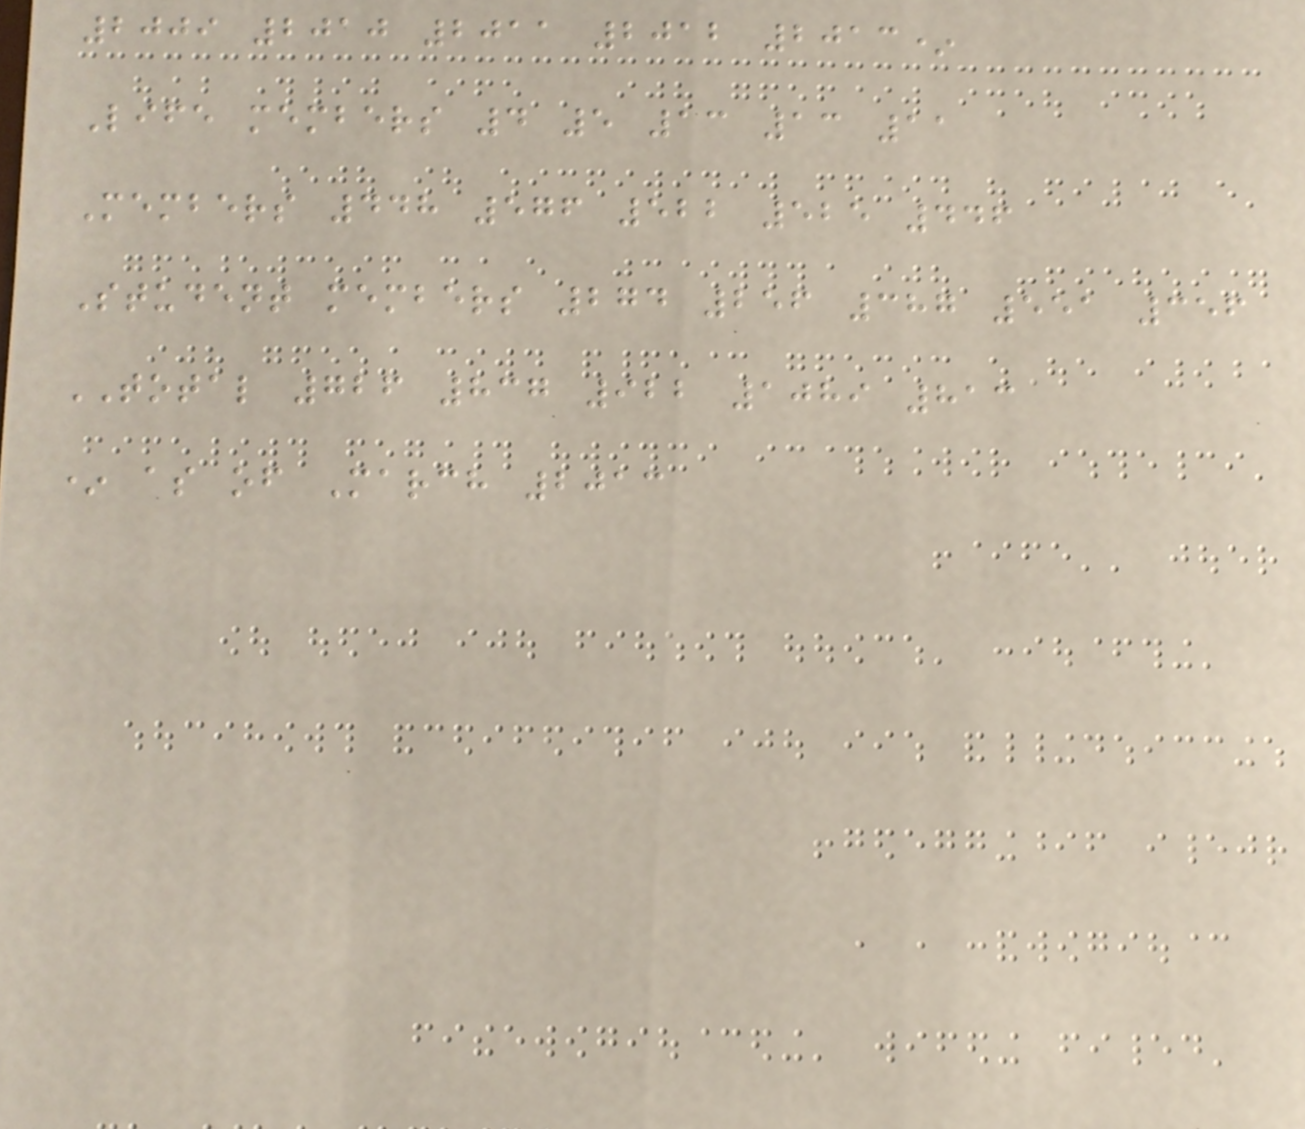2009 2010 2011 2012 2013*
Life members 4 5 13 13 11
Members 448 576 522 525 446
Student members 274 256 387 551 356
TOTAL 726 837 922 1089 813
* as of March 2013
